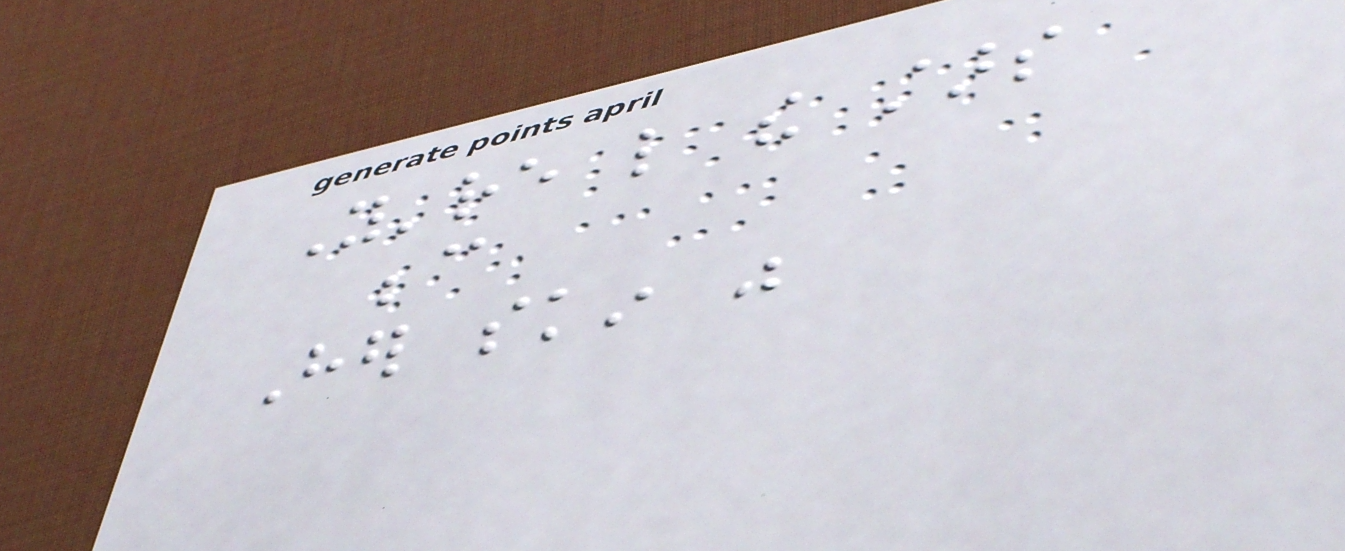You're like the stars
because
Her skin was
